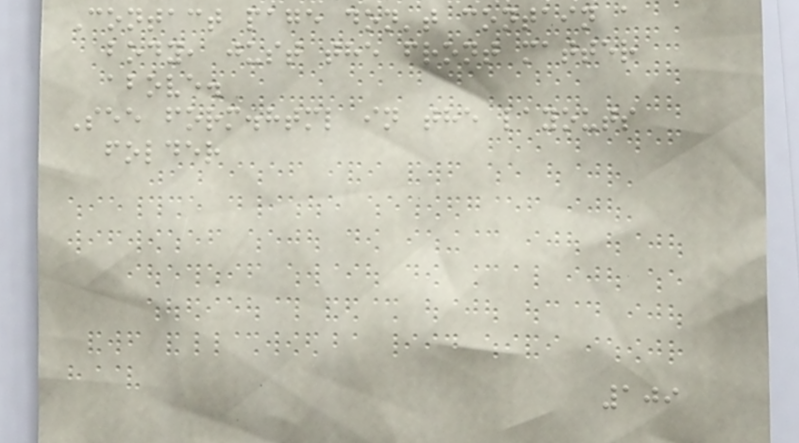Contact page don't contain a
body, just the front matter
above.
See form.html in the layouts
folder
109
